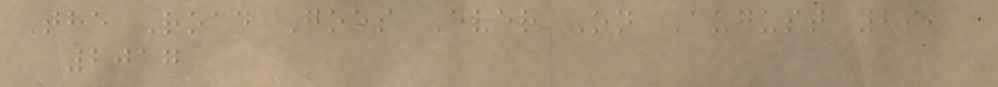The Road Goes Ever On August 29,
2017
